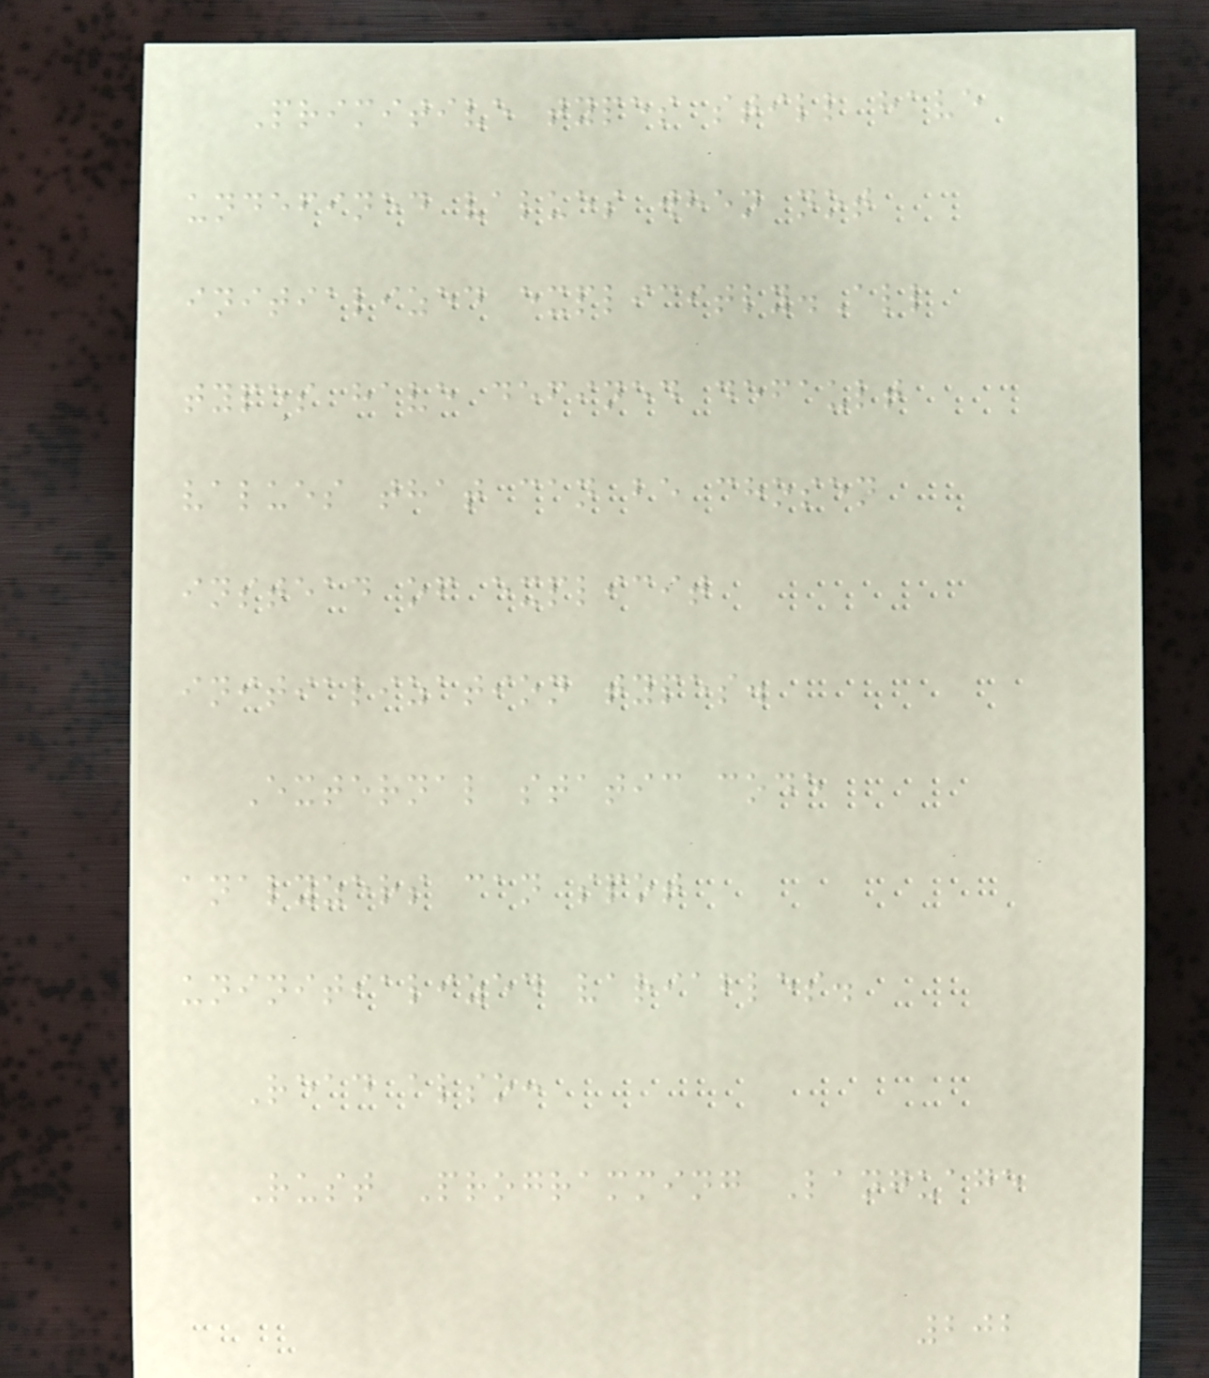Primitive types still have
undefined values when not
initialized explicitly.All
types have defined default
values that can be chosen
instead of explicit
initialization types.
External static code
analyzers can spot
uninitialized variables.
Read also:
Rust Programming Language
202
